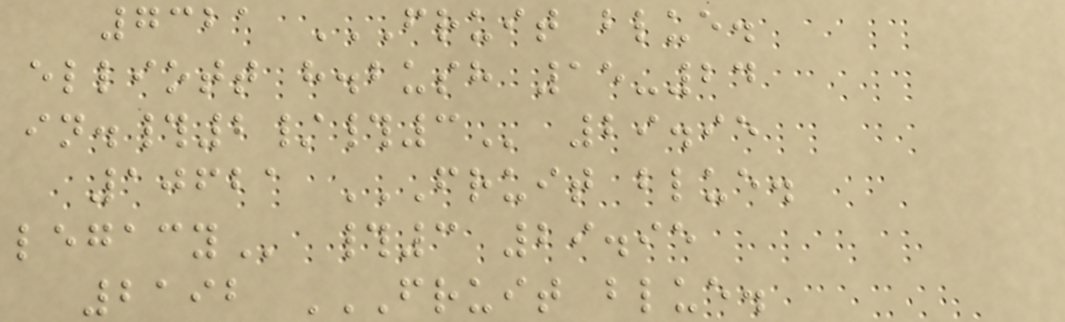7321 FRUIT BLUE.
ELLIOTT H.BUSH 15-24
IN.#2/#3 29.95
10621 FRUIT BLUE.
LEGACY #3 29.95
2192 FRUIT BLUE.
